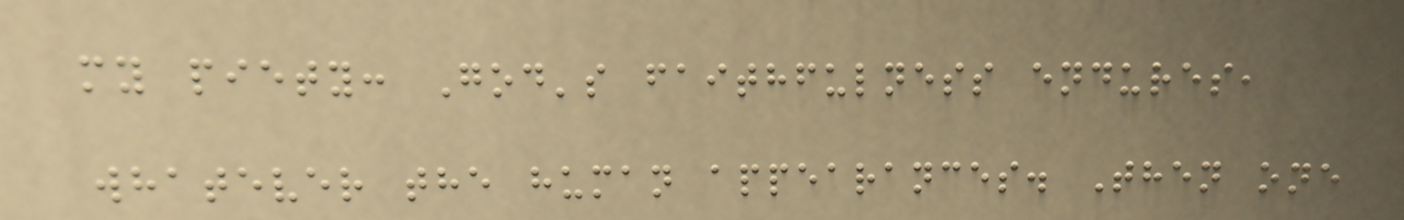my piety: God's faithfulness endures,
whatever the human appearances. Then one
